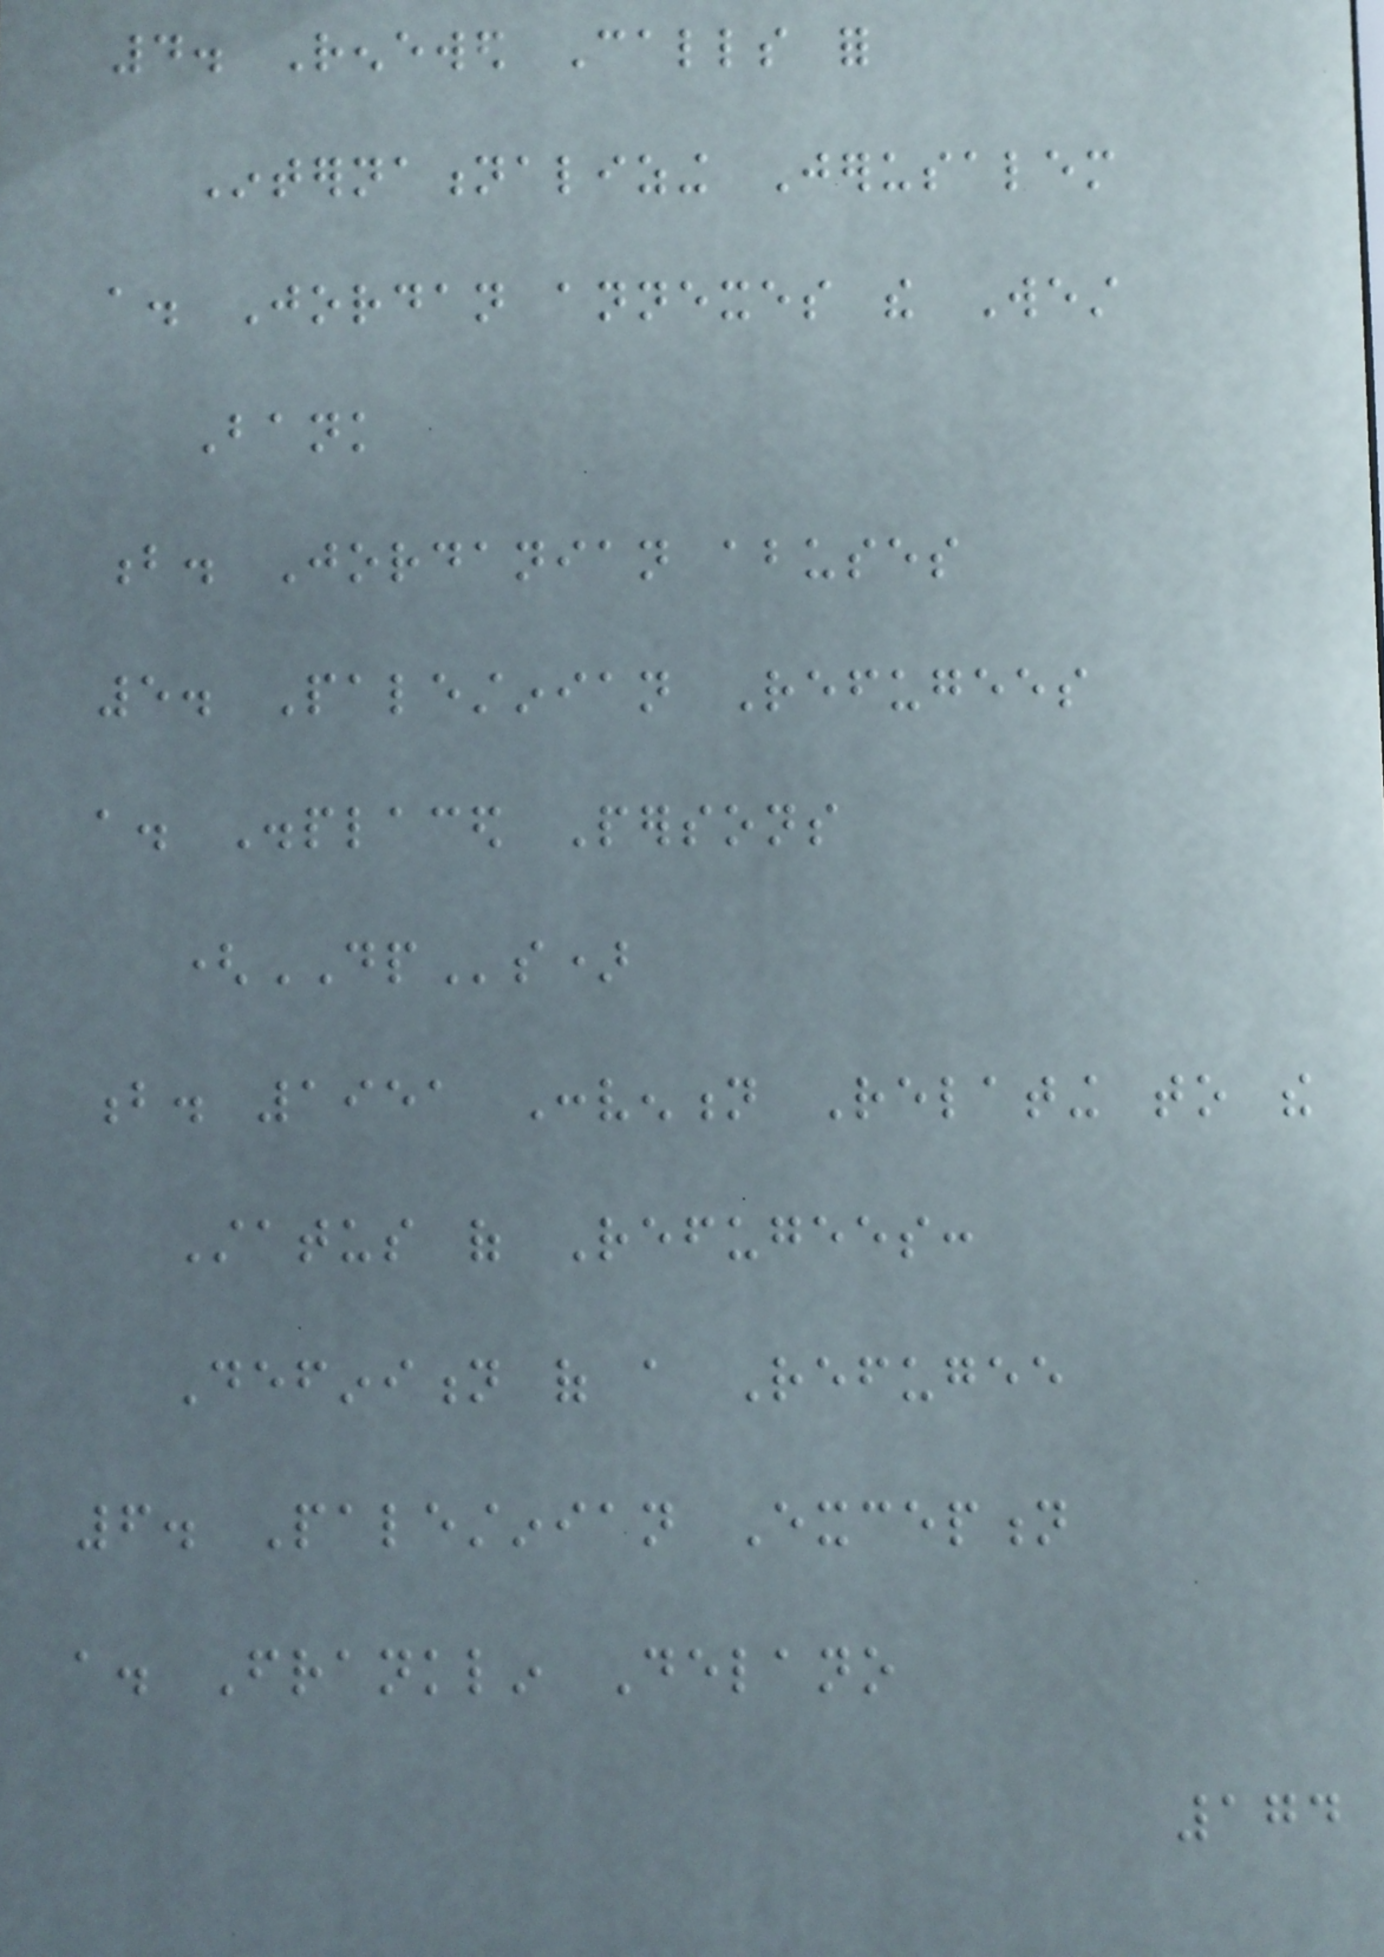4. Renewed Calls for
Internationalizing Jerusalem
a. Jordan annexes the West
Bank
b. Jordanian abuses
5. Palestinian Refugees
a. Displaced Persons
(DPs)
b. 1951 Convention Relating to the
Status of Refugees:
Definition of a Refugee
6. Palestinian Exception
a. Franklin Delano
174
